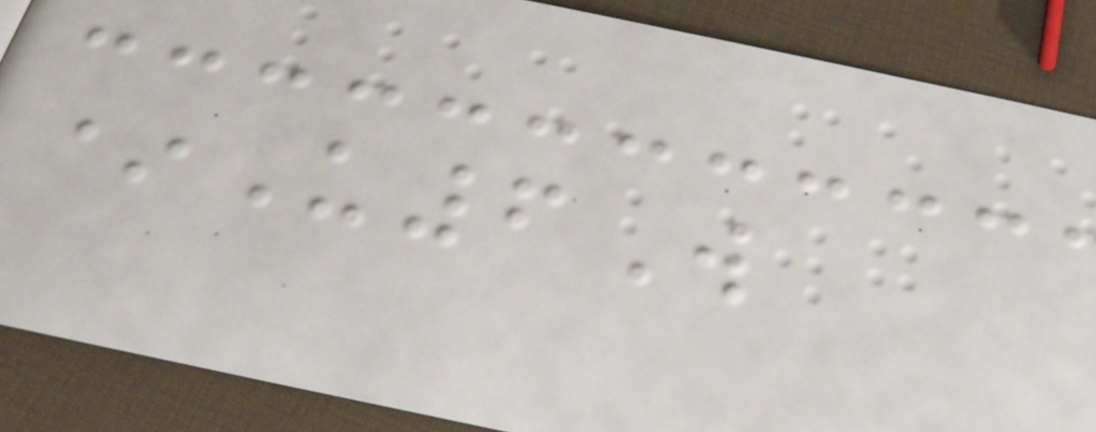*U6W
